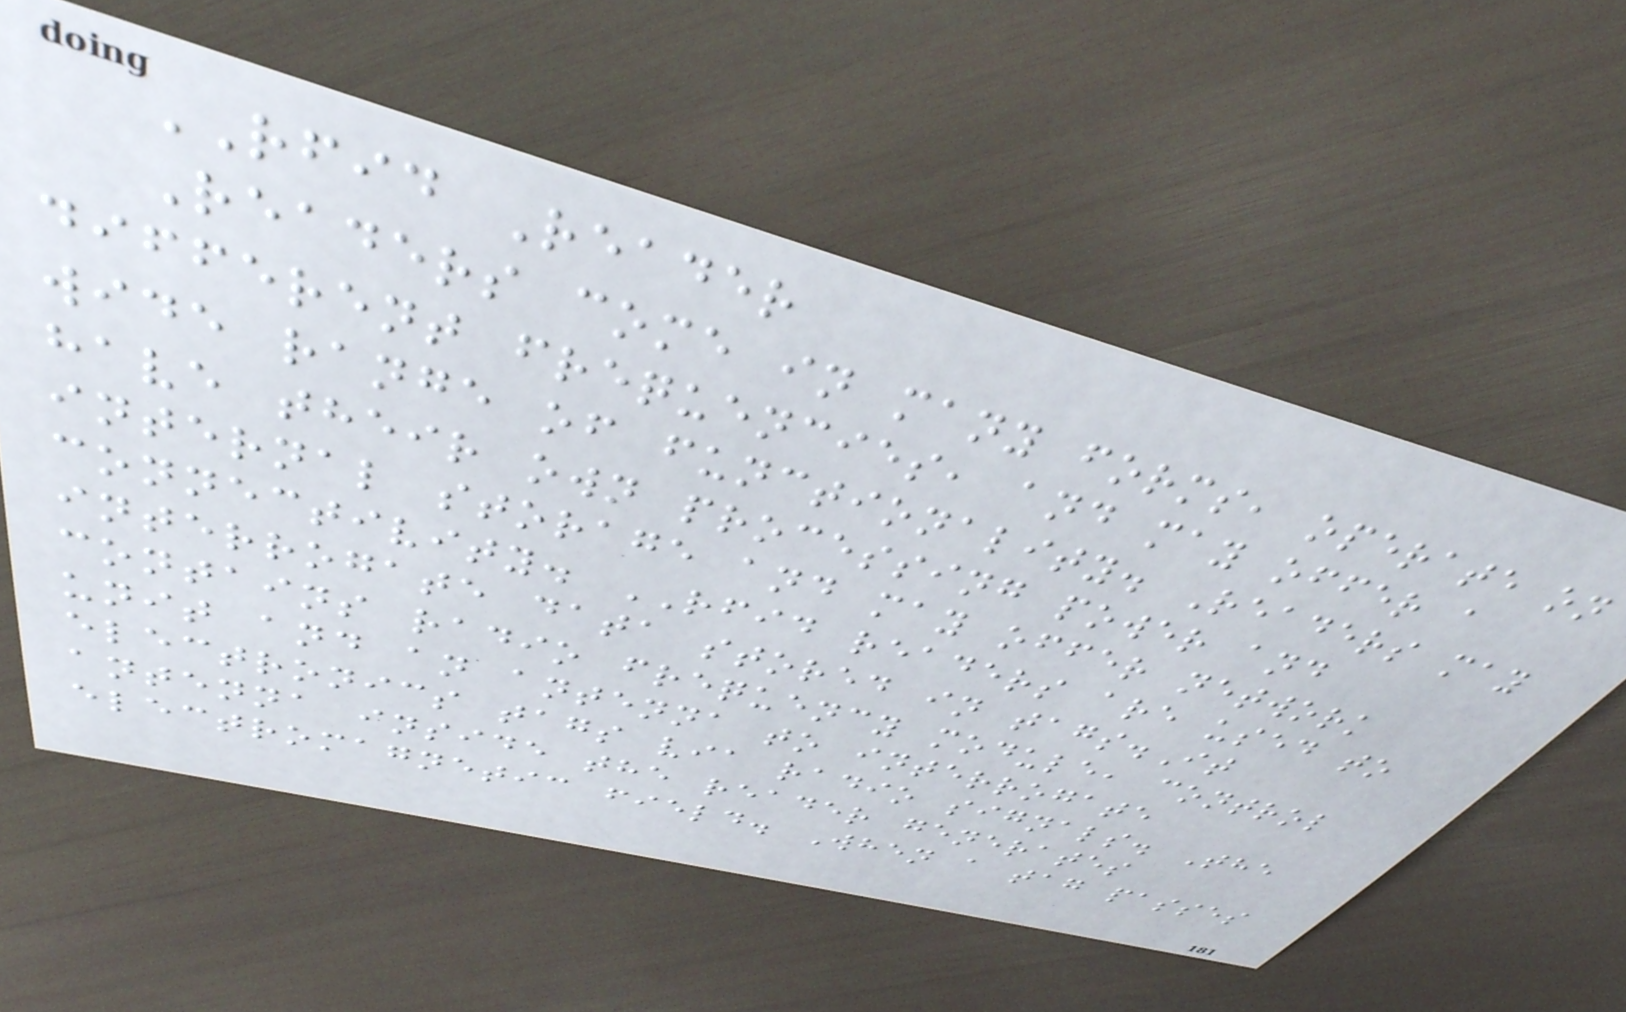RFID Reader
Readers come in many forms, operate on
different frequencies, and may offer a
wide range of functionality. Readers may
have their own processing power and
internal storage and may offer network
connectivity. RFID readers are used to
interrogate data stored in tags.It
contains radio frequency module, control
unit and an antenna to interrogate
electronics tags via radio signals. The
antenna inside the reader generates
electromagnetic field. When a tag passes
